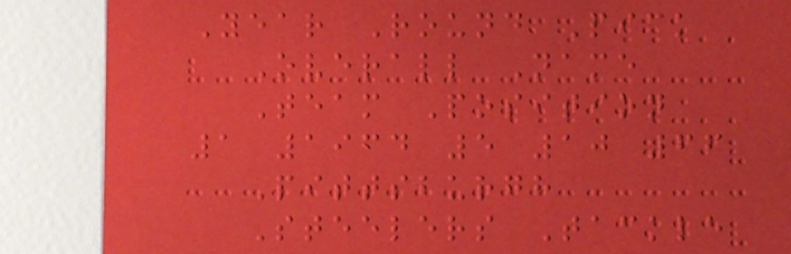Year Round Pick
Overall Name
Team Position
1 1964 5 10 66
Pittsburgh
Steelers Tackle
